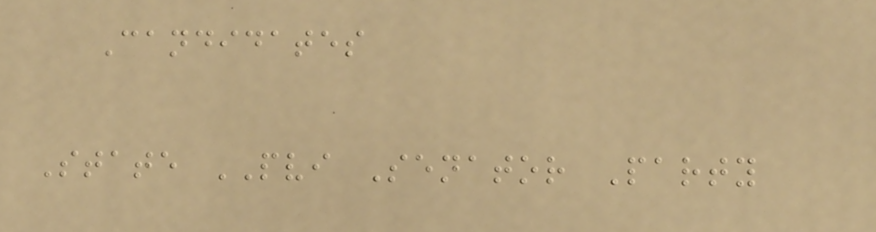Candidates
State PVI Senator Party
